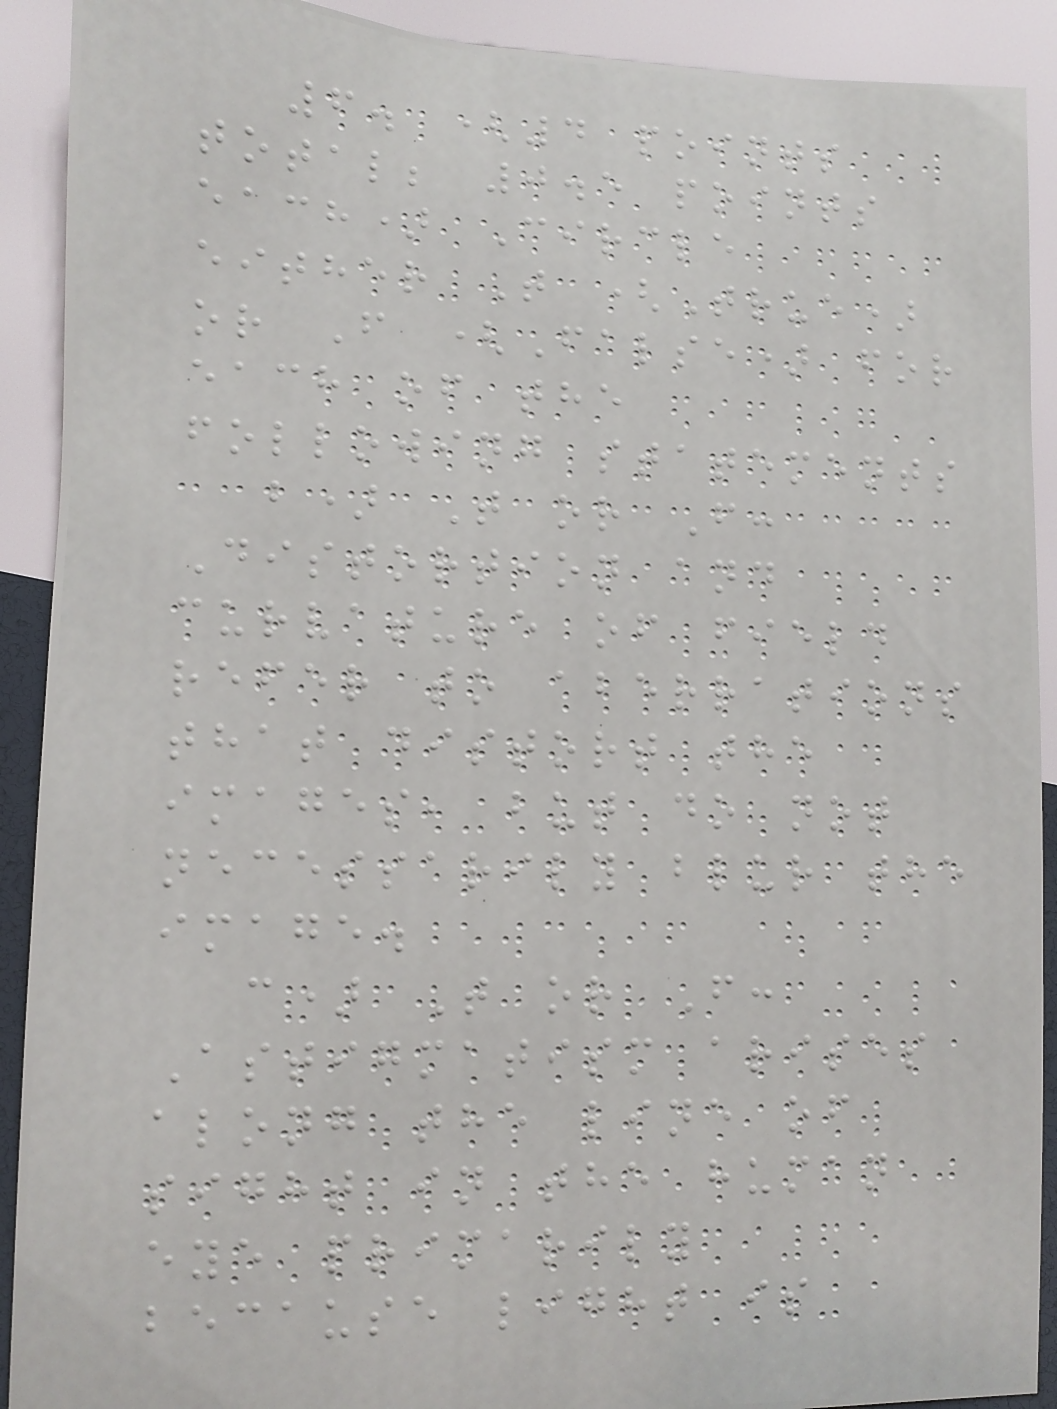6. (4 points
total; 0.5 points
each) Circle
either T (True)
or F (False) for
each of the
following statements
b) T or F:
Distortion and
curvature of field
refer to aberrations
that distort the
images, but do not
necessarily blur the
image.
c) T or F:
Astigmatism arises
along the line of
sight in the human
eye primarily
because light is
